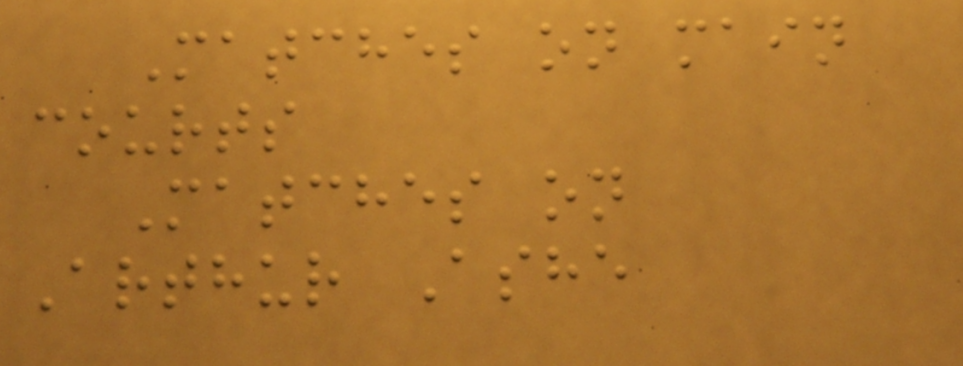Matches on main
courts
Matches on
Arthur Ashe
